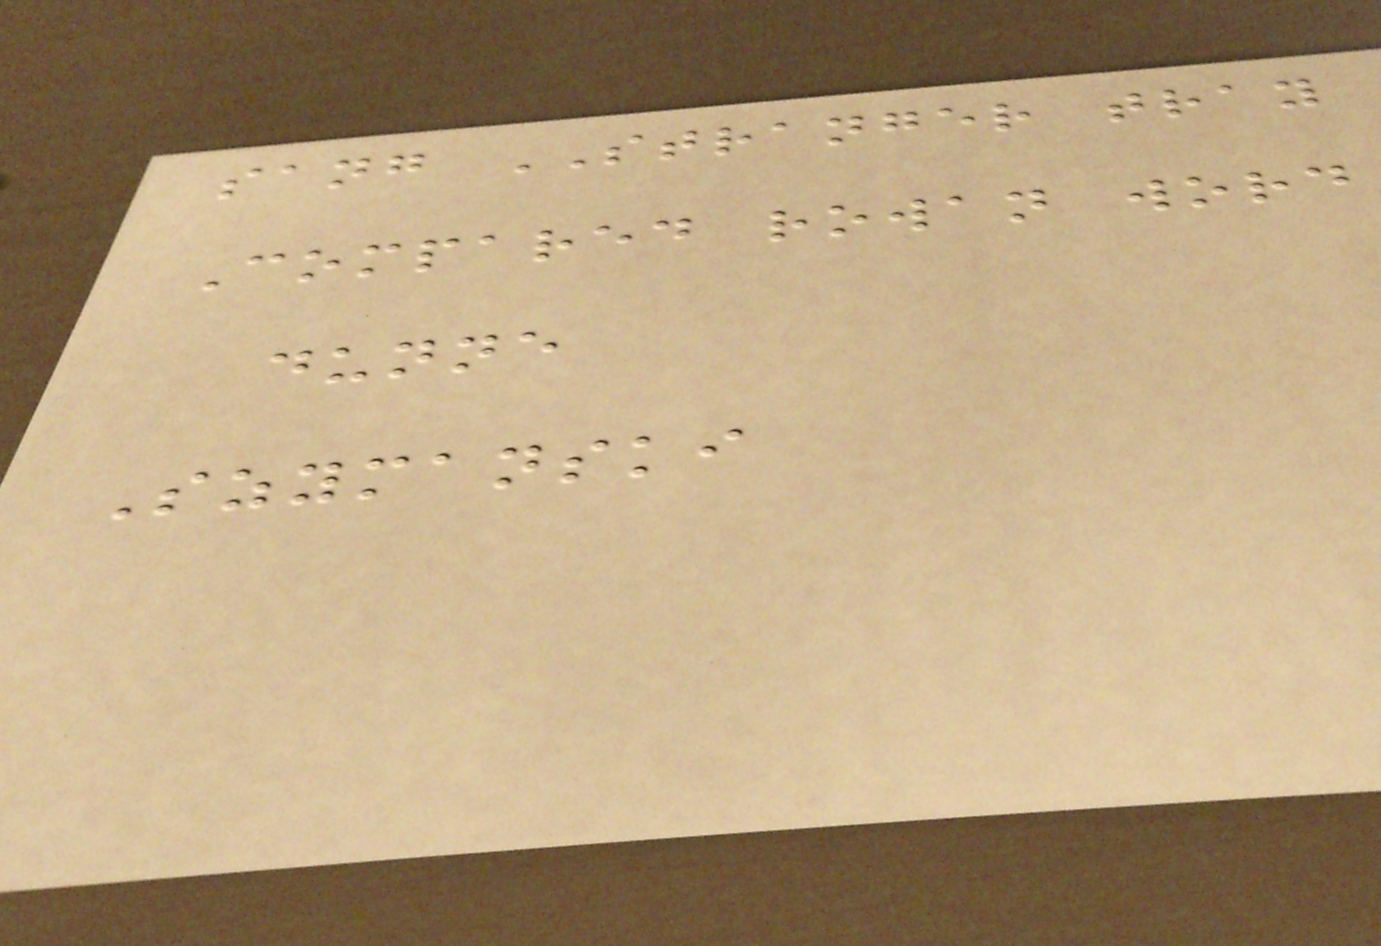sang STRANGER tray
Compared rowan word
dunne
Szymanski
